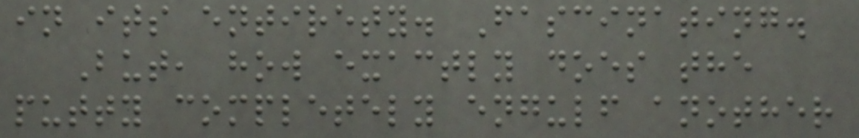in its entirety. Fascinating.
But, how exactly does the
putty completely engulf another
